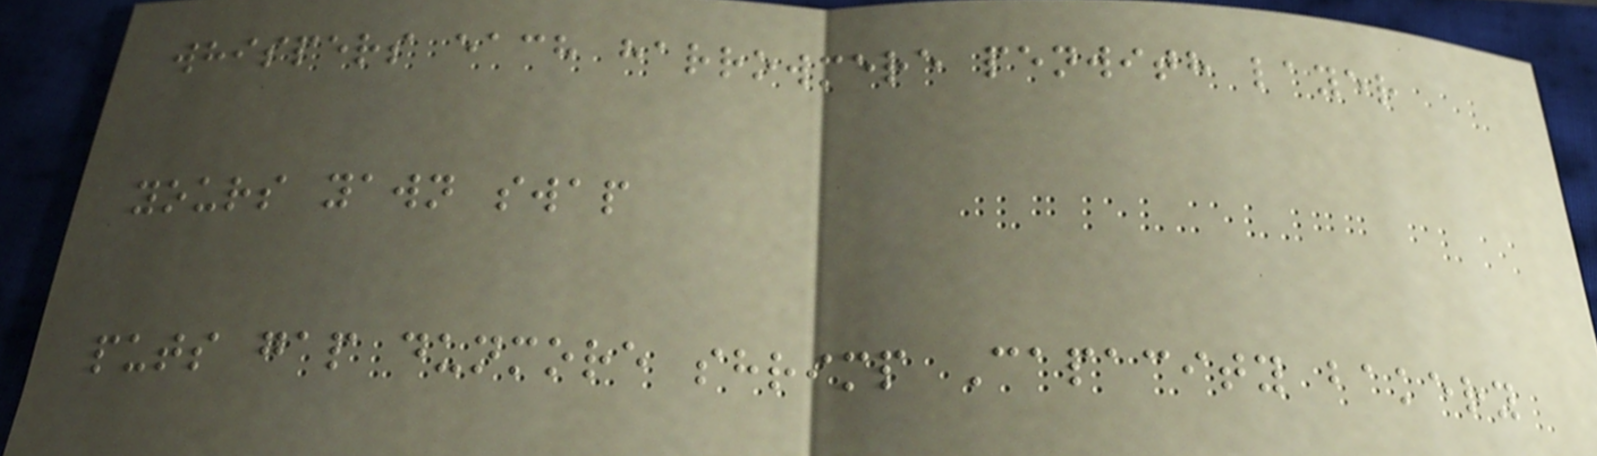whispers each harrowmere penwith layer
yours yawn swap
puts gap dunmore shrimp Capacity bakery
